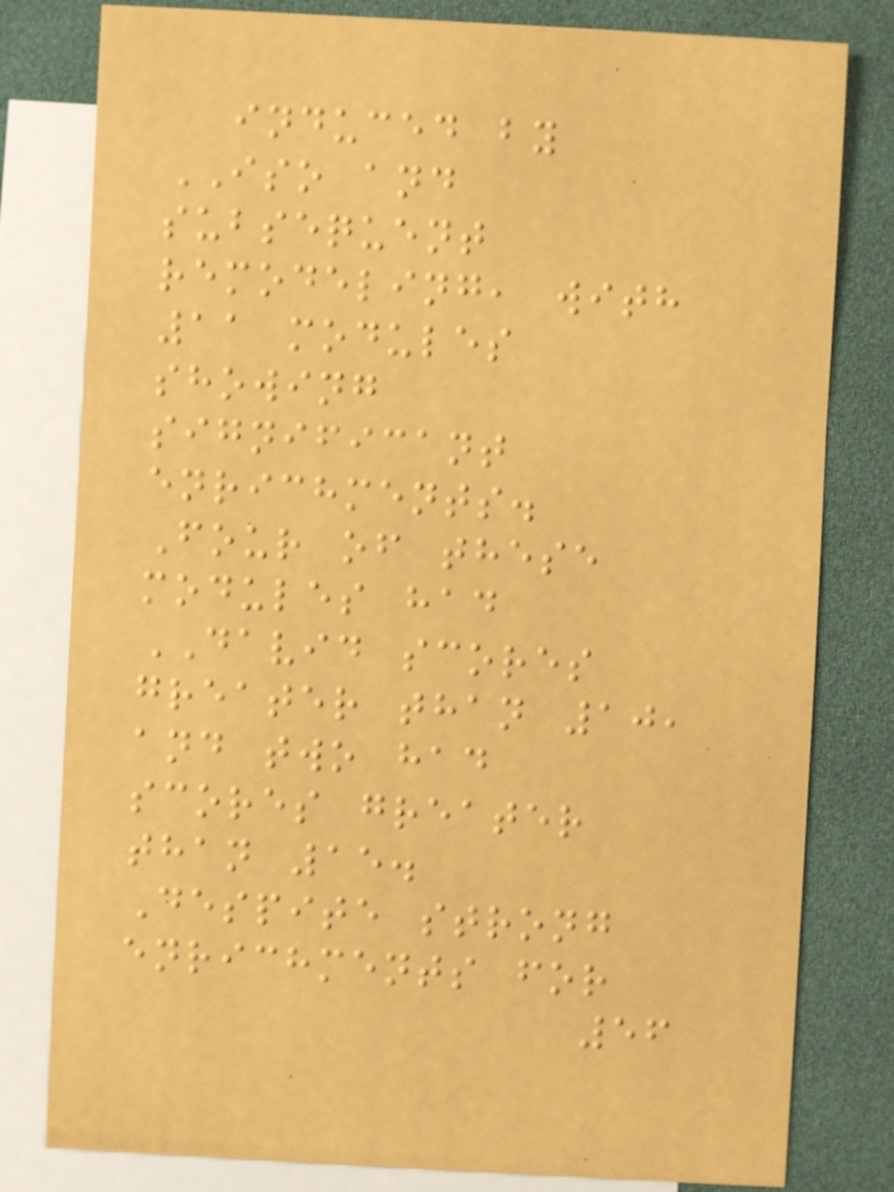induced by
ISO and
subsequent
remodeling, with
11 modules
showing
significant
enrichments.
Four of these
modules had
DAVID scores
greater than 10,
and two had
scores greater
than 15.
Despite strong
enrichments for
56
